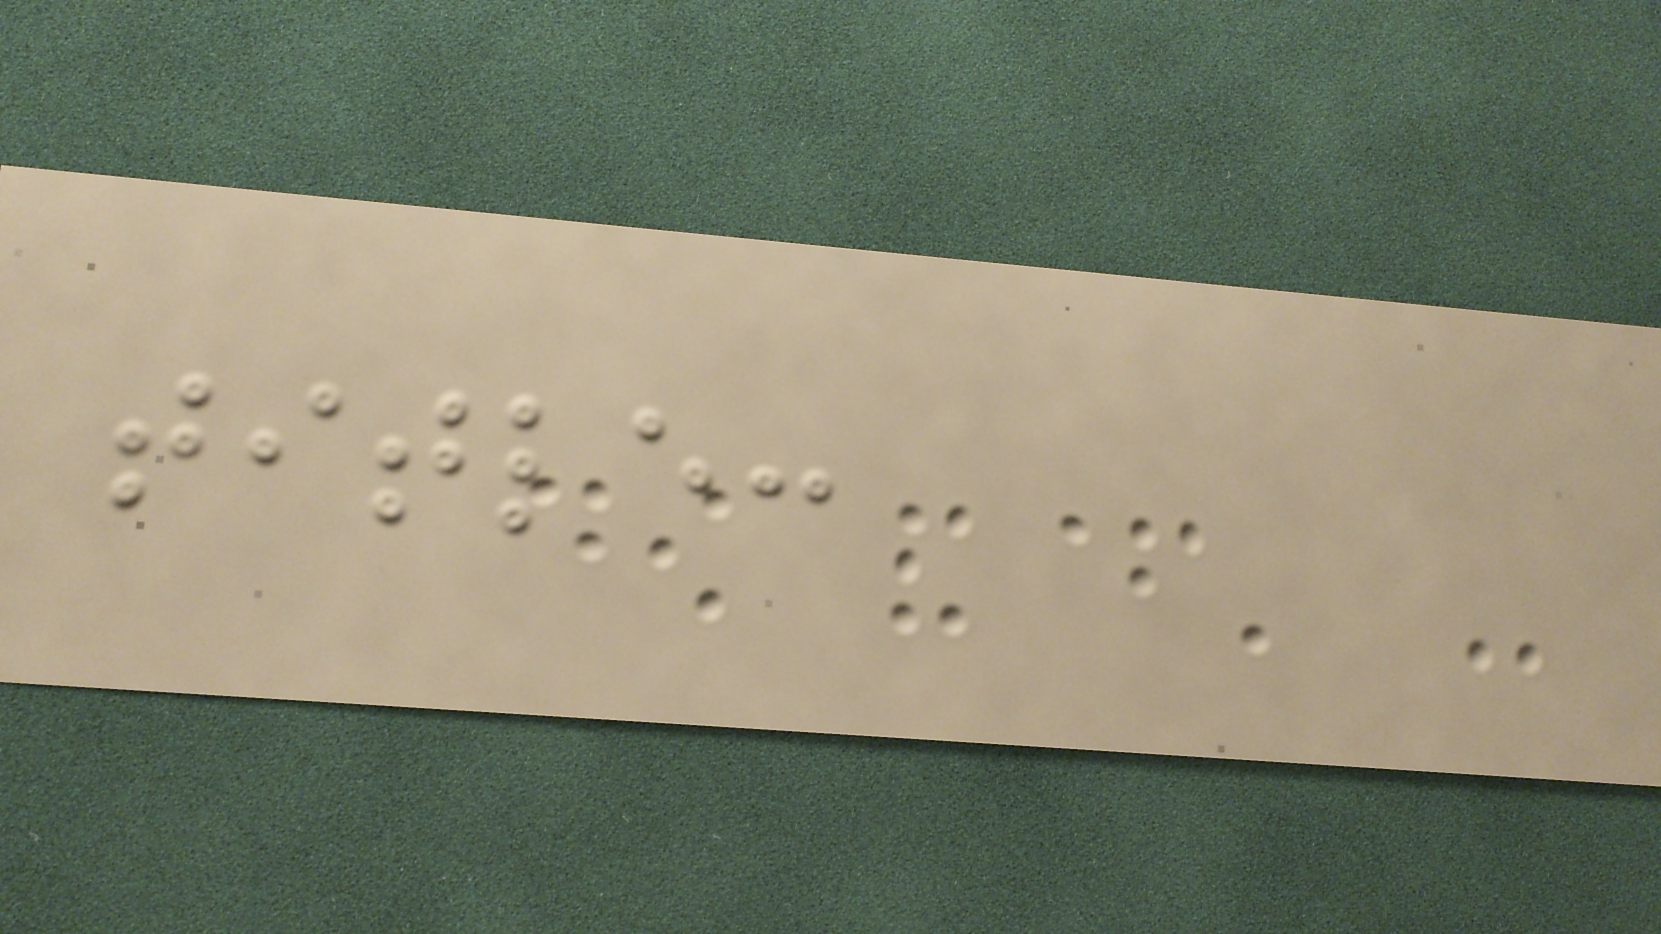title:
